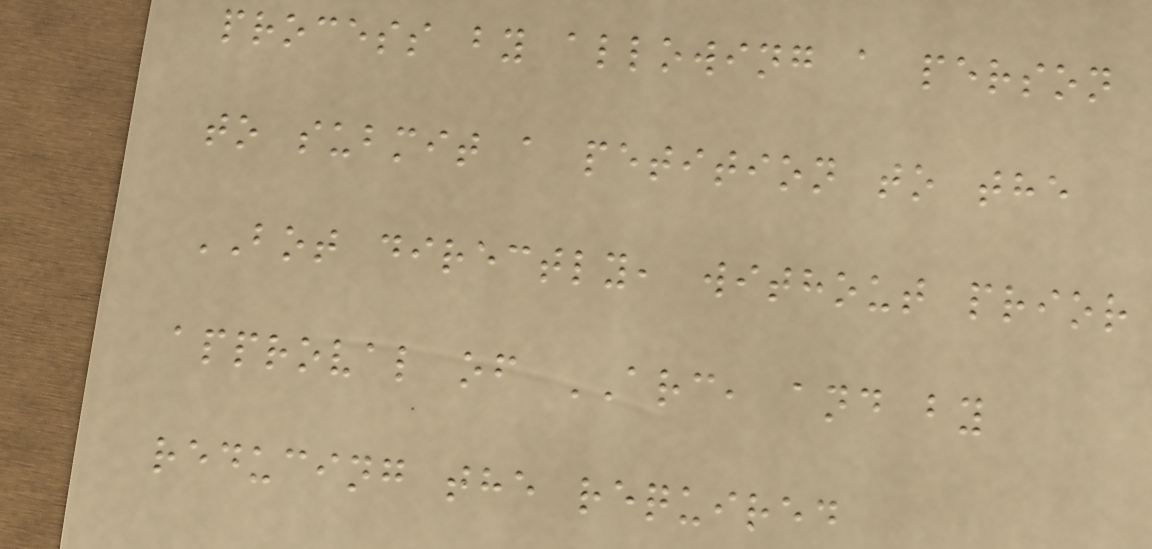process by allowing a person
to submit a petition to the
BOT directly, without prior
approval of ARC, and by
reducing the required
